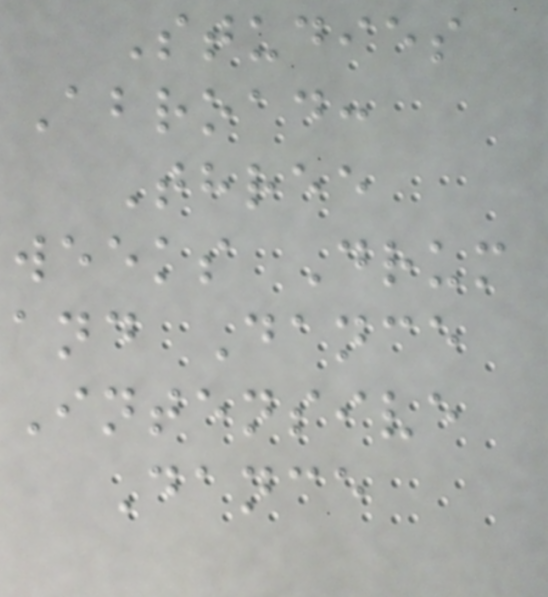Studies
Abroad:
Three
weeks Drum
and Dance
Intensive
Dance
